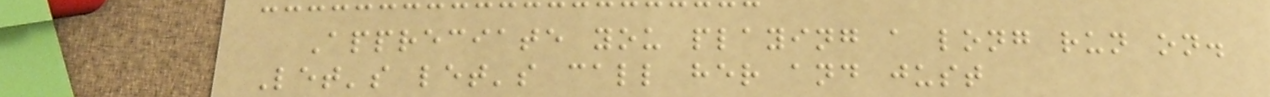Appreciate you playing a long run on.
Let's let's call her and just
